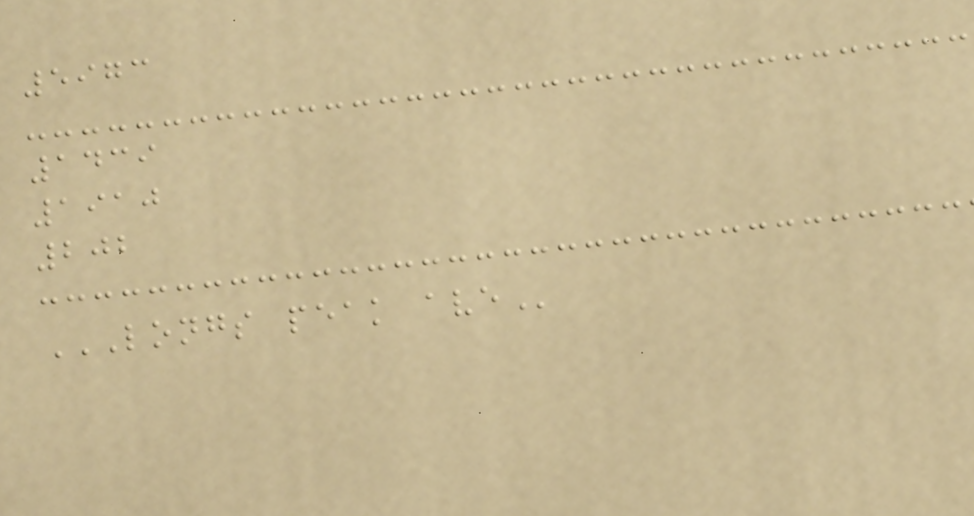5973
1439
1910
202
LONGS PEAK AVE
